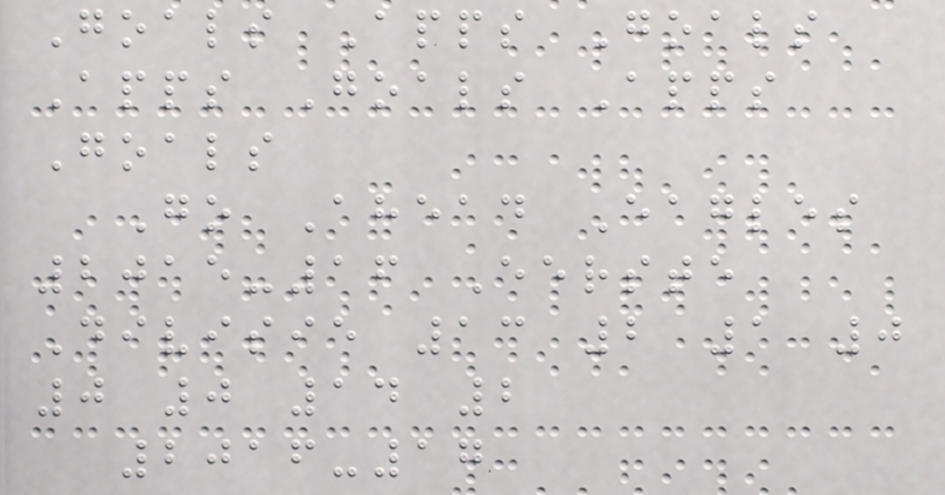Goals Apps Goals
Apps Goals Apps
Goals
Go Ahead Eagles
2015-16 Eerste
Divisie 13 2 1 0
0 0 14 2
2016-17
